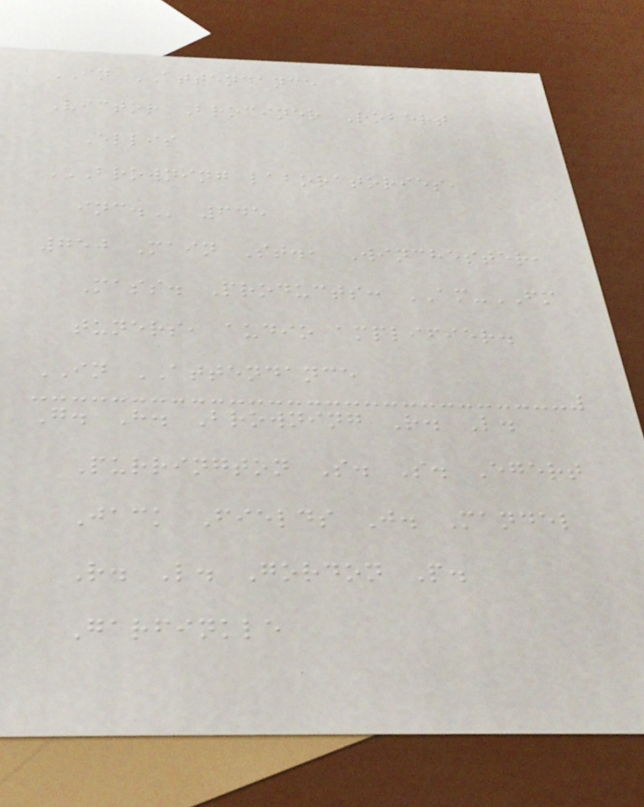IN ATTENDANCE
Victor Brociner Robert
Ellis
BROWNING LABORATORIES,
INC. 645
750 Main St., Winchester,
Mass. Products: AM-FM
tuners, audio amplifier.
IN ATTENDANCE
G. H. Browning R. L.
Purrington S. S. Egert
Jack Fields J. Mandel
R. L. Gordon P.
Garfinkle
